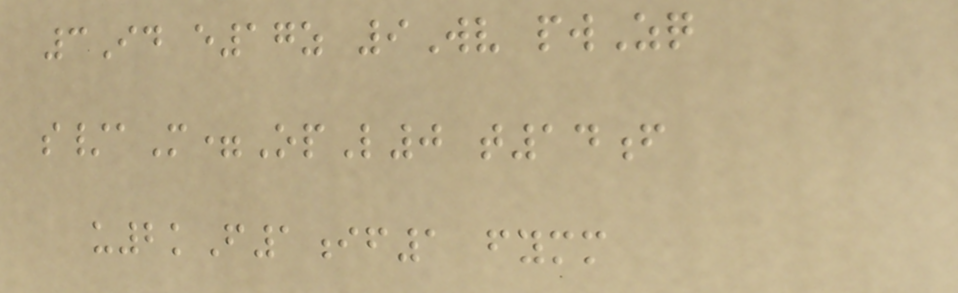3Id e17z 9Wv pwZq
s/aM=OpL0 t14f
u2kF1if1 fymm
